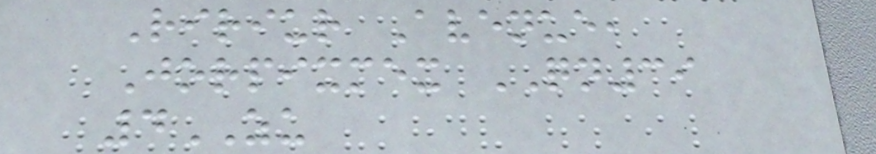Ririur Avenue,
Jorpixmex QN39
4ZU
